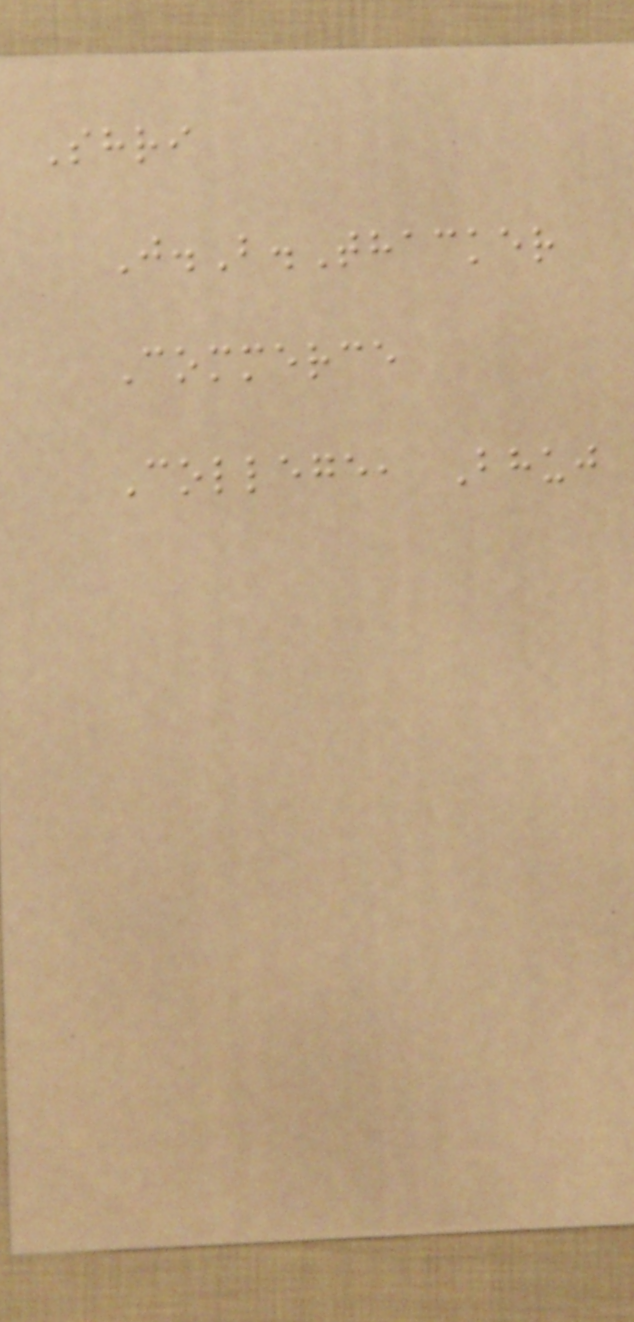Shri
J.B.Thacker
Commerce
College, Bhuj
